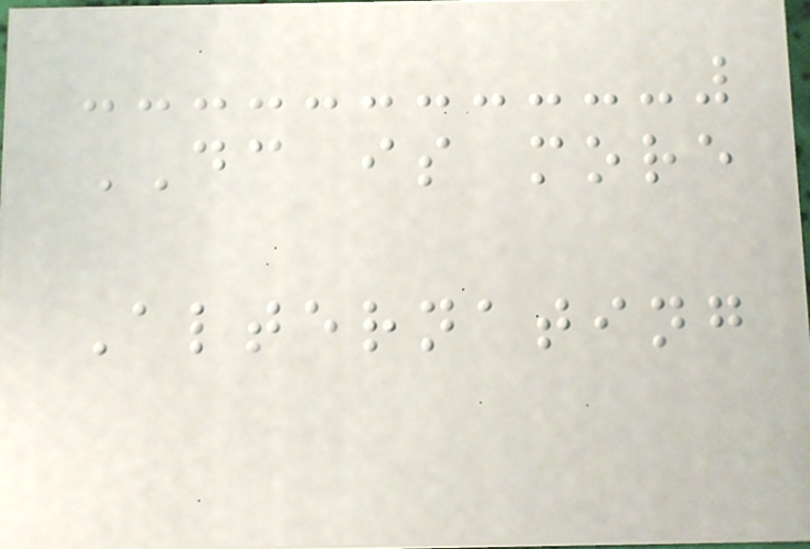DC is more
Alternating
